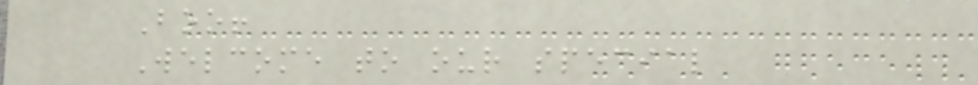Boo!
Welcome to our special
